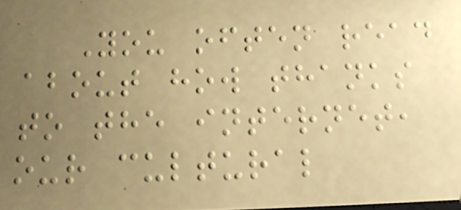You often read
about how thanks
to the internet,
our cultural
